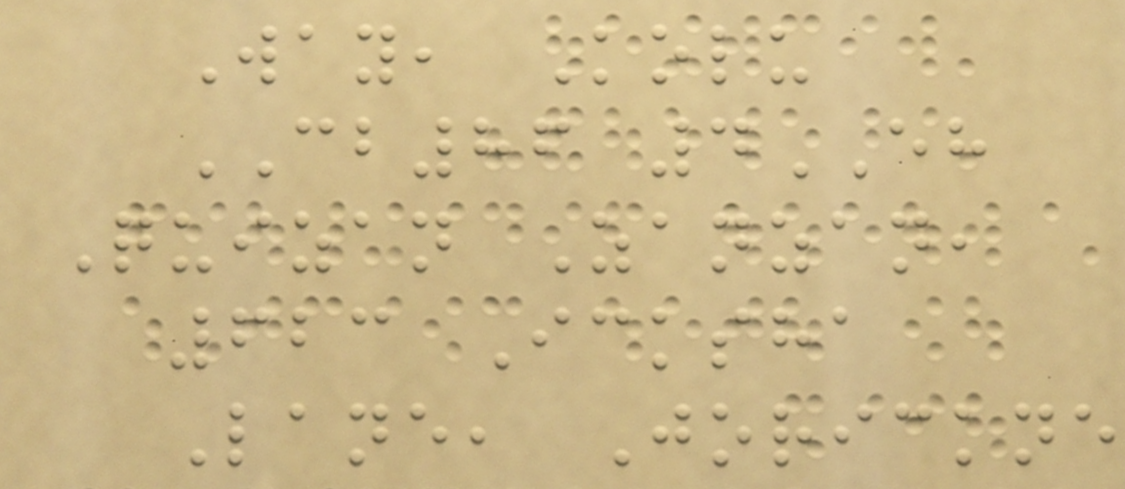Way, Kolu
CB86 4EH
Quizan Zanzan,
623 Icksha
Lane, Jorickne
